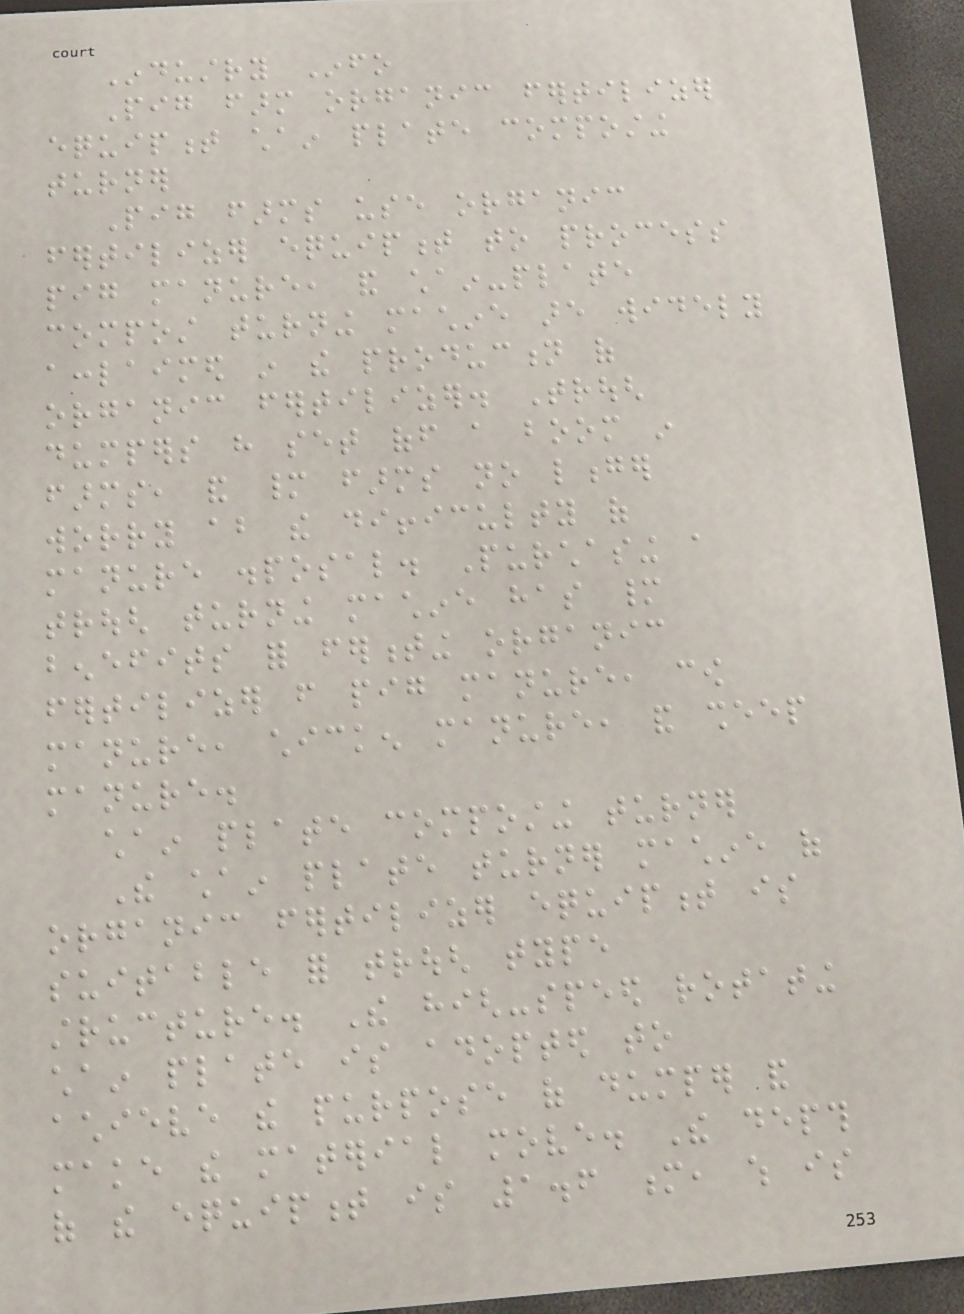Industry Info
Pig farm organic fertilizer
equipment chain plate composting
turner
Pig farms use organic
fertilizer equipment to process
pig manure, and chain-plate
compost turning machine are widely
acclaimed in the production of
organic fertilizer. Trough
dumpers have set off a boom in
farms, and many farms no longer
worry about the difficulty of
manure disposal. Purchasing a
trough turning machine has many
benefits for fermenting organic
fertilizer from pig manure, cow
manure, chicken manure, and sheep
manure.
chain plate composting turner
The chain plate turner machine of
organic fertilizer equipment is
suitable for trough type
structure. The high-speed rotating
chain plate is adopted to
achieve the purpose of dumper and
make the material move. The depth
of the equipment is 1.6 m, which is
